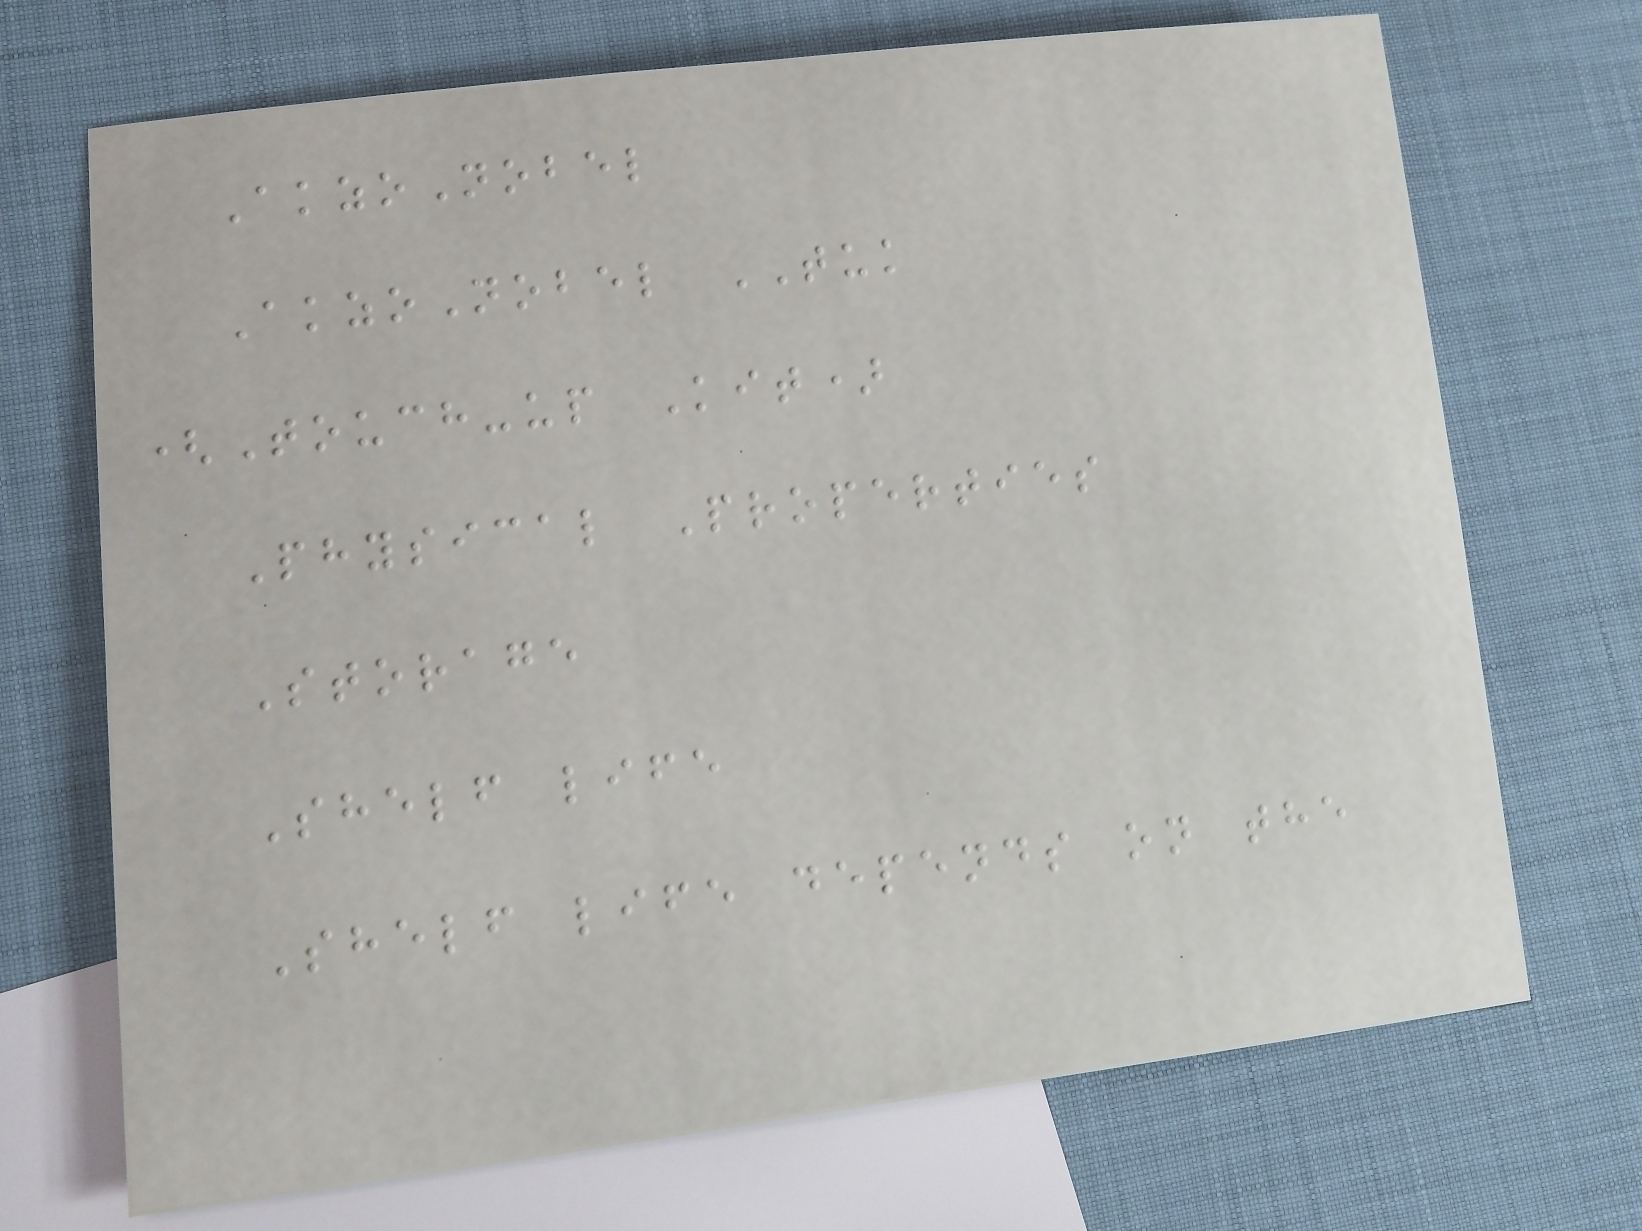AkzoNobel
AkzoNobel TUK
(Touch-up Kit)
Physical Properties
Storage
Shelf life
Shelf life depends on the
